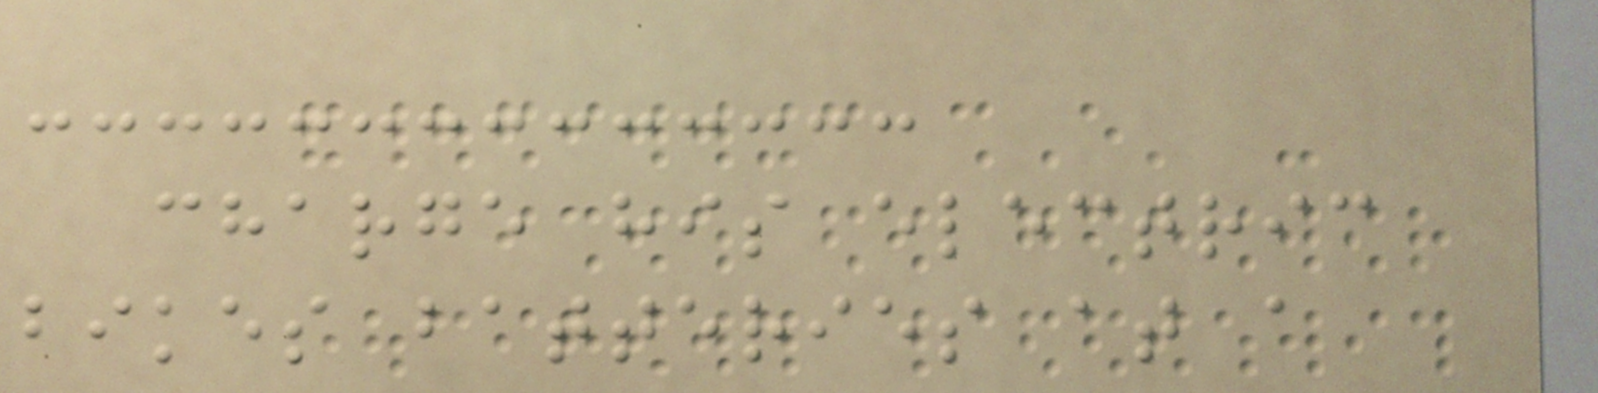charge his electric
bikes batteries at a
